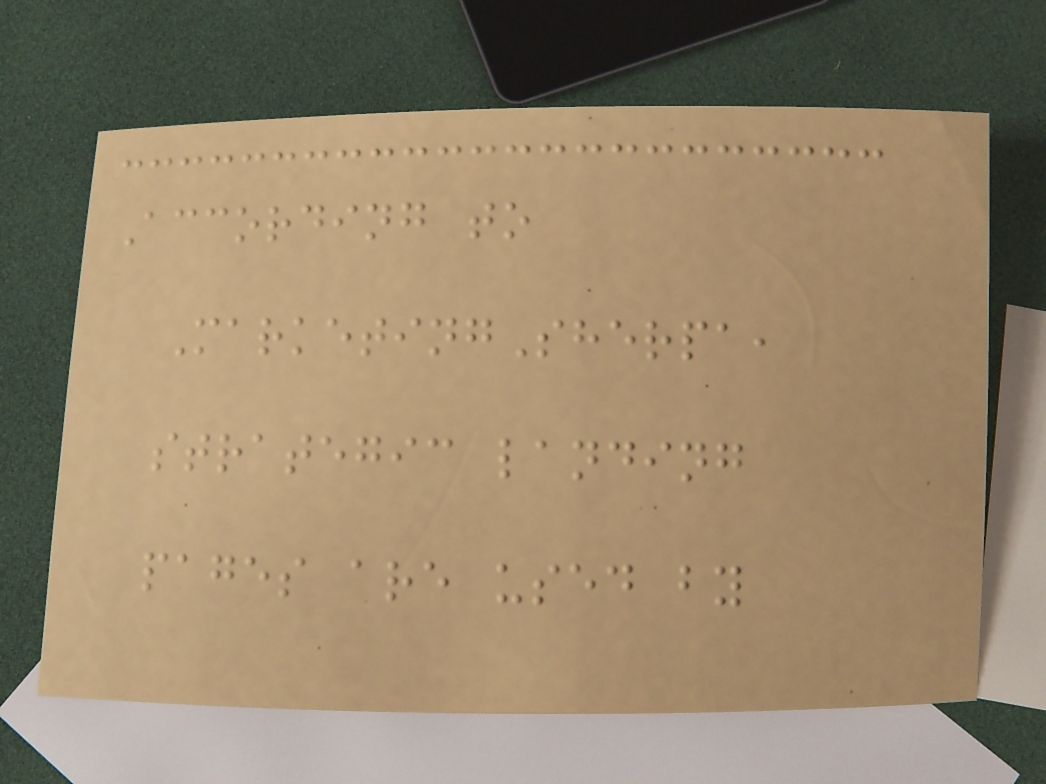According to
MarketingSherpa,
strategic landing
pages are used by
